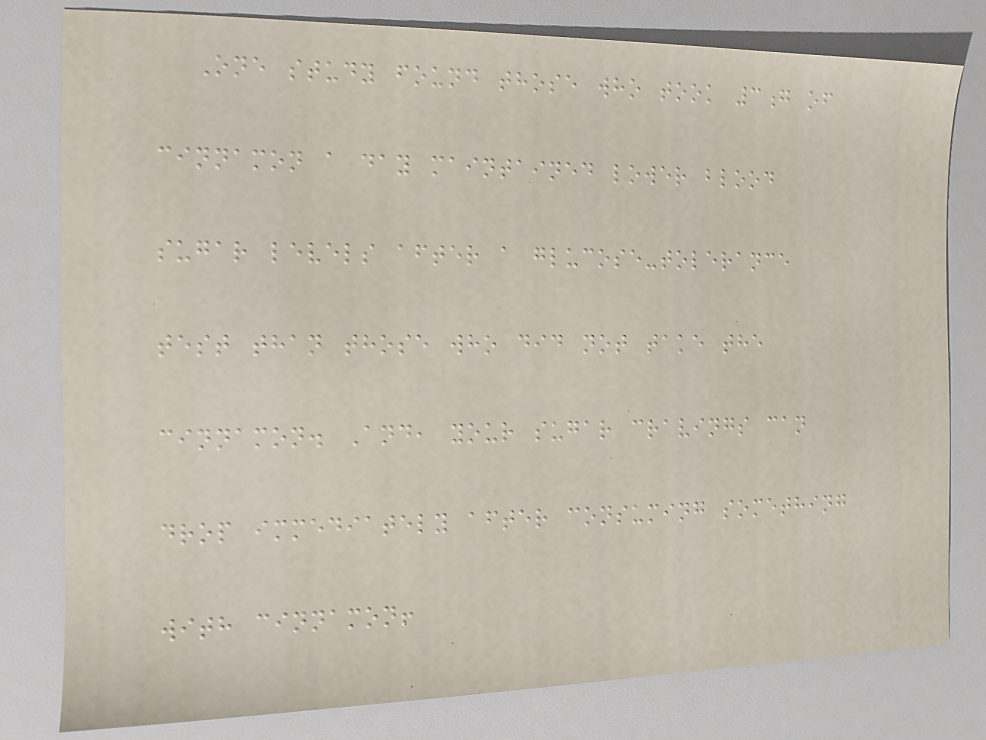One study found those who took 3g of
cinnamon a day maintained lower blood
sugar levels after a glucose-tolerance
test than those who did not take the
cinnamon. And, your sugar cravings can
drop immediately after consuming something
with cinnamon!
